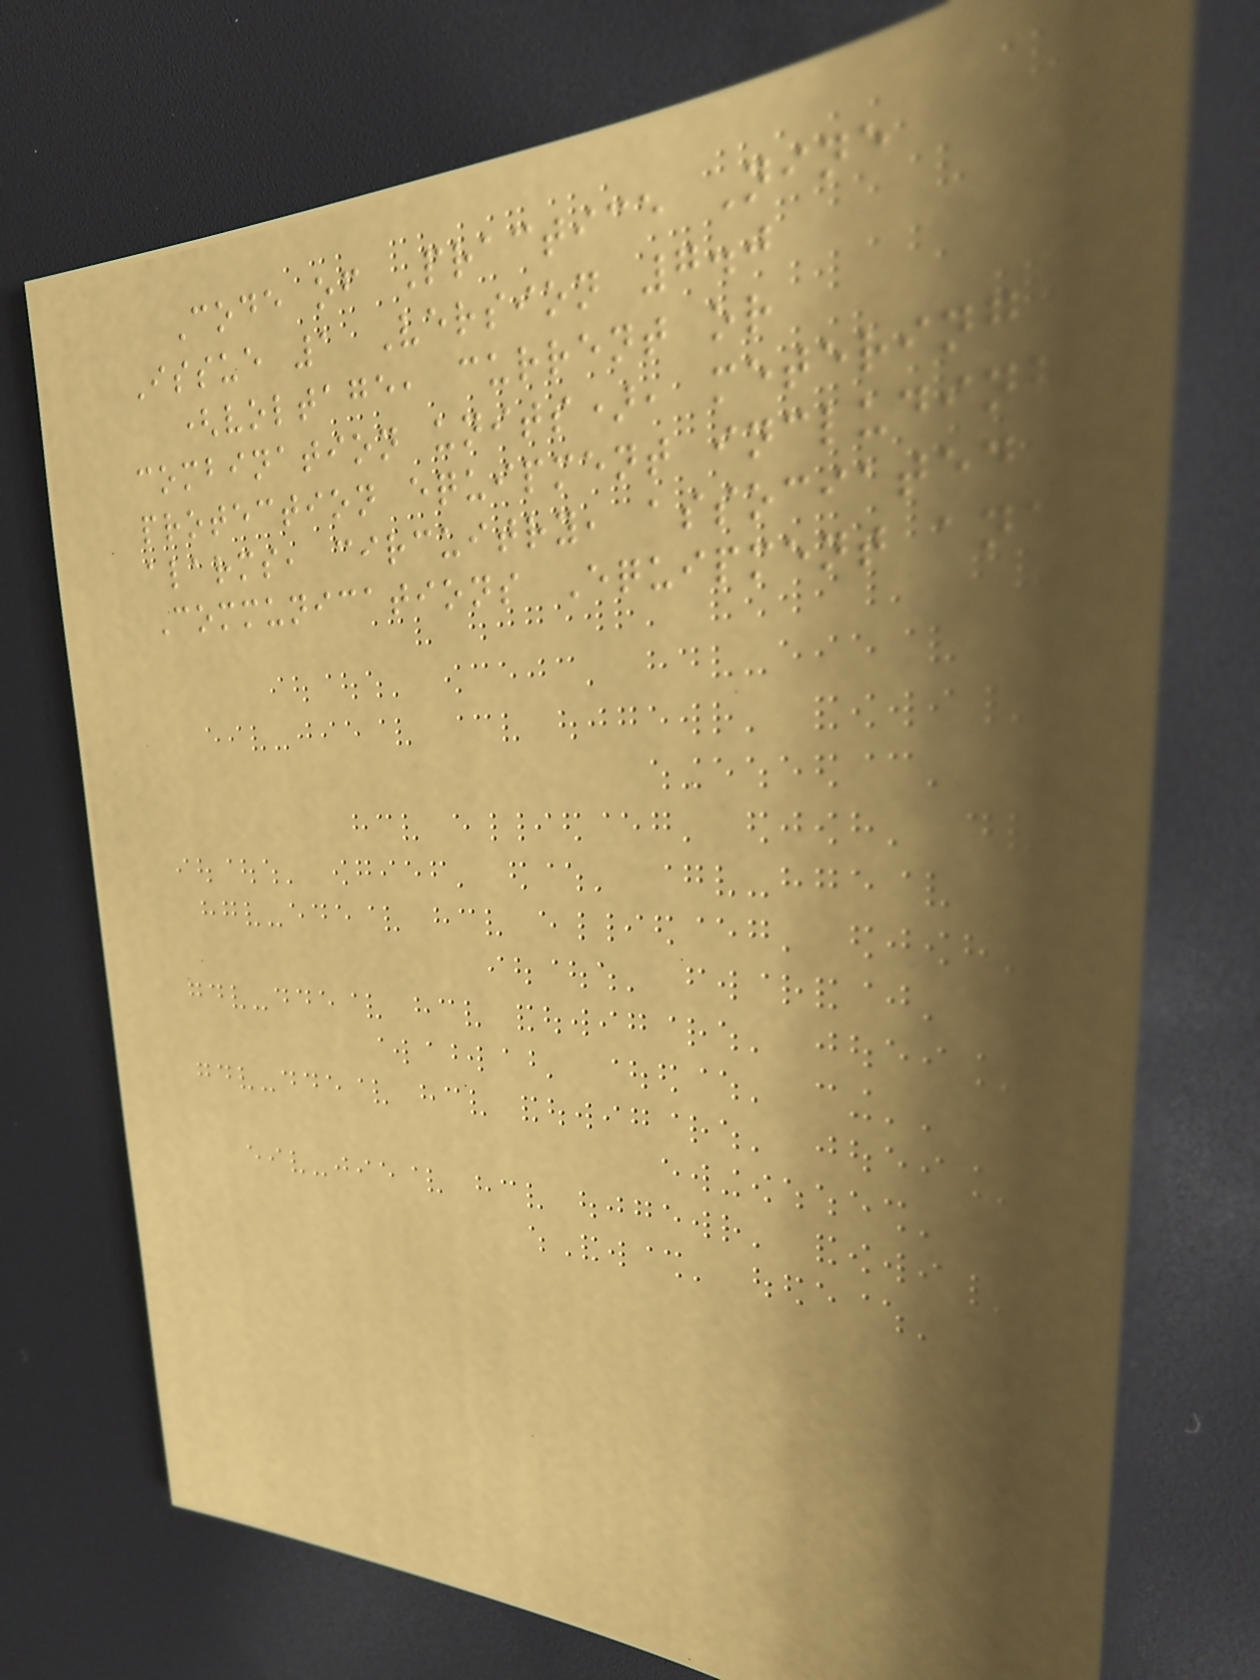Code of Practice Nine
Issue 1 Version 7.0
(voltage, current or
combination units), metering
protection equipment including
alarms, circuitry, associated
Communications Equipment and
